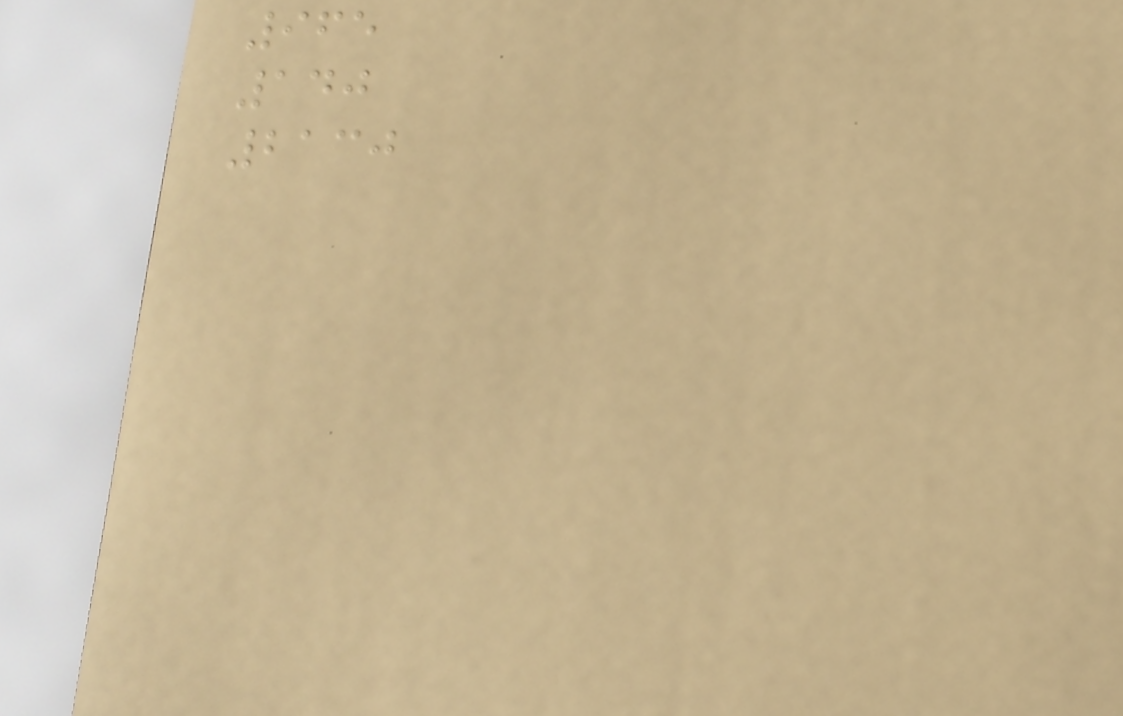965
140
2130
